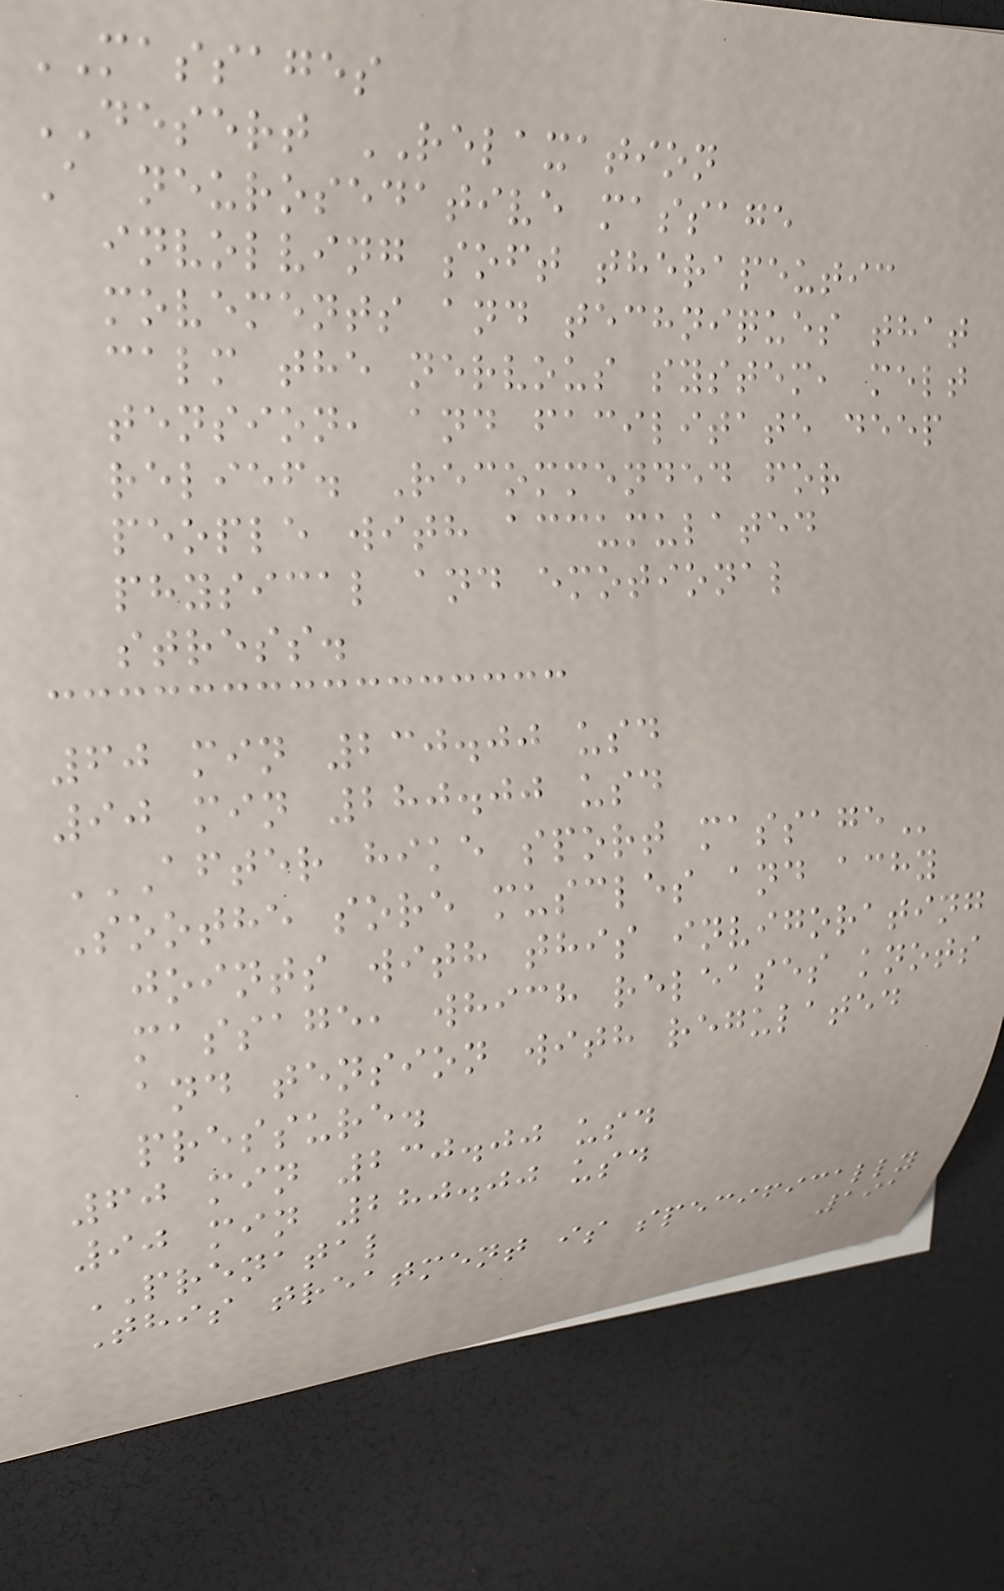MASSAGES
DESERT RELAXATION
A neurosedative massage
involving soft therapeutic
movements and techniques that
calm the nervous system, melt
tension, and facilitate deep
relief. Recommended for
people with accumulated
physical and emotional
stress.
60 min 230.00 usd
90 min 280.00 usd
AFTER HIKE SPORT MASSAGE
Soothe sore muscles and achy
joints with this invigorating
massage, which releases knots
and tension with regulated
pressure.
60 min 230.00 usd
90 min 280.00 usd
PRENATAL
This treatment is specifically
191
